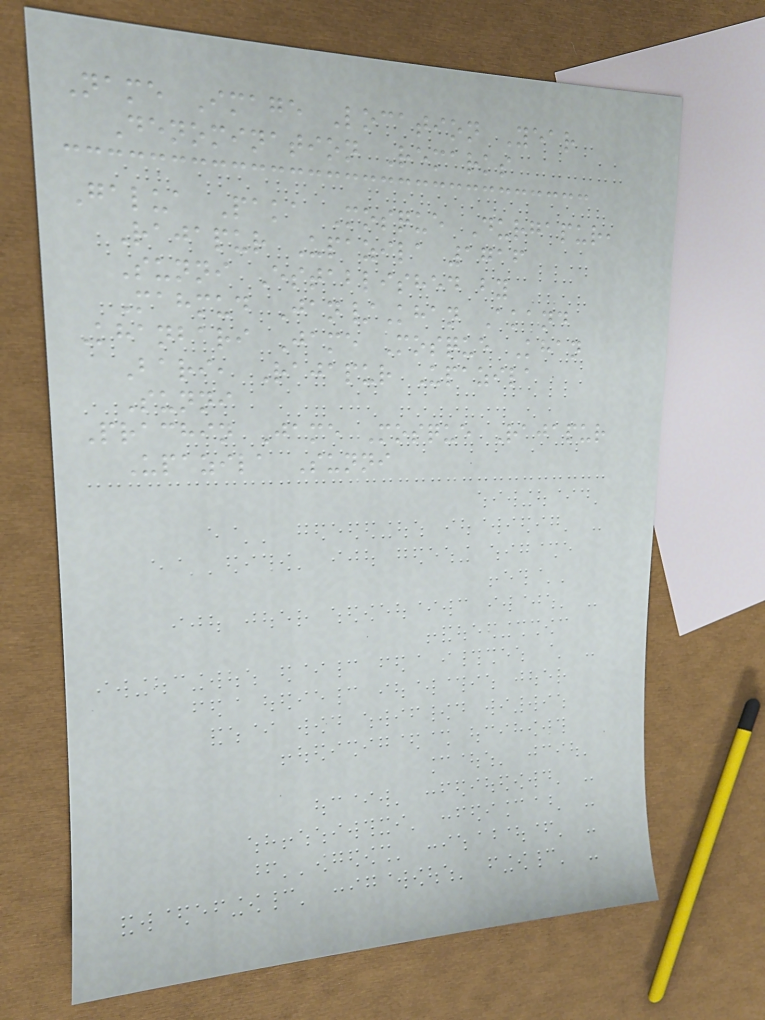Name Image Location Year
Denomination Remarks
Galua Paka Mosque Durgapur,
Rajapur Upazila 1716
Sunni Established by
Mahmud Jan/Khan Akand
Khanbari Jame Mosque Khan
Bari, Rajapur Upazila
Sunni
Prachin Jame Mosque Rajapur
Upazila Sunni
